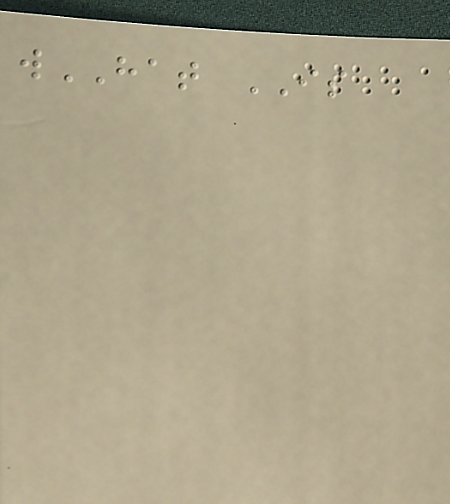wHAT IS
